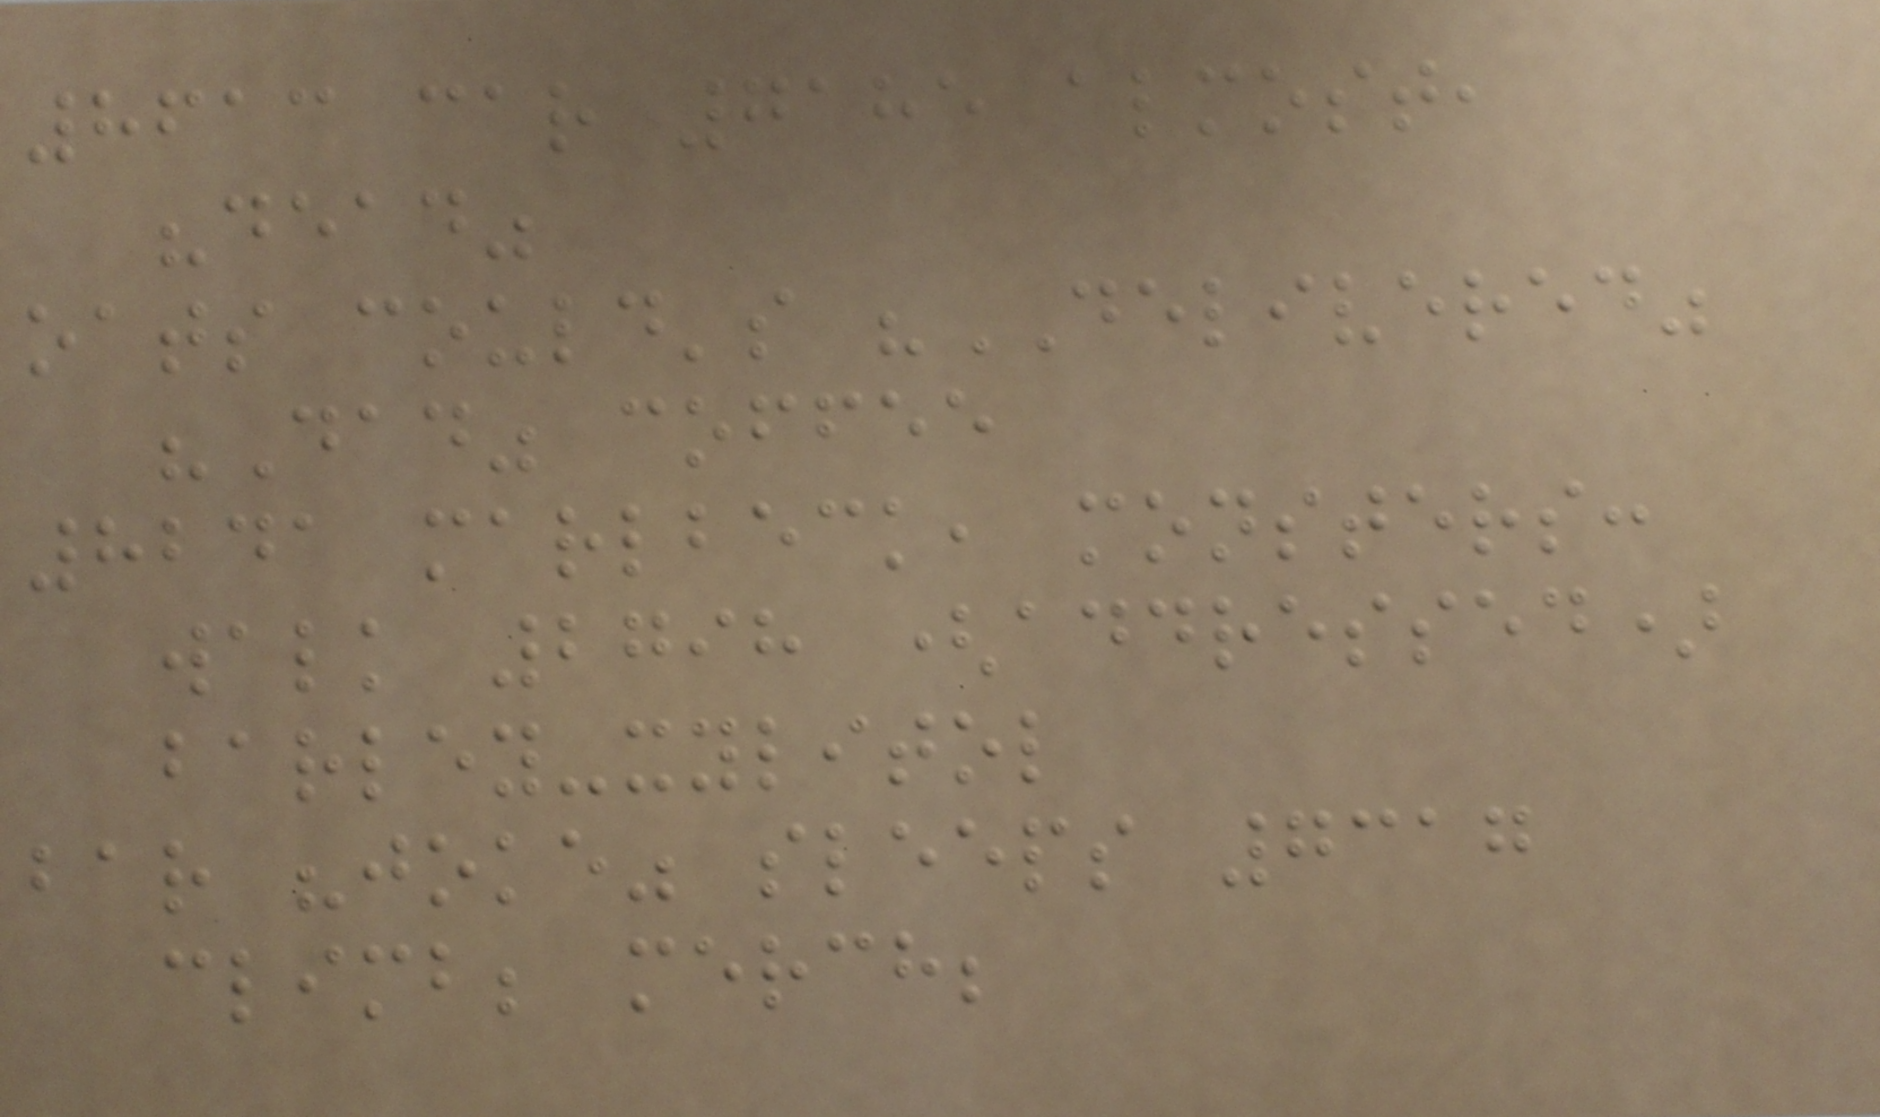8613 car 7185 almost,
"dead"
oats could's "DELIVERED"
"Dad" coffee
8241 marlbeck, monsters:
walk 2798 (addressed)
barley-xylitol
bar "joke" sleeps 7317
climb; merch;
